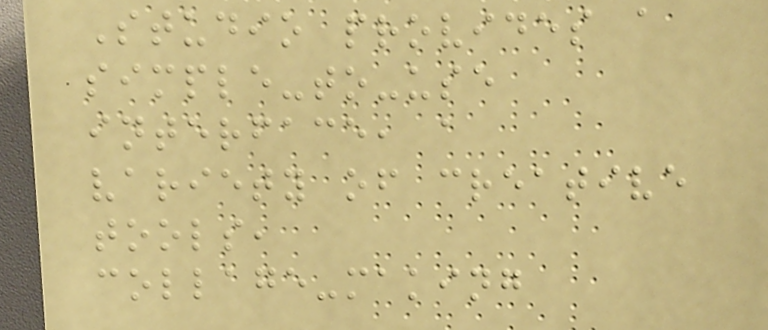Studio provides a
simple-to-use
interface, a
variety of creative
tools,
collage-making
